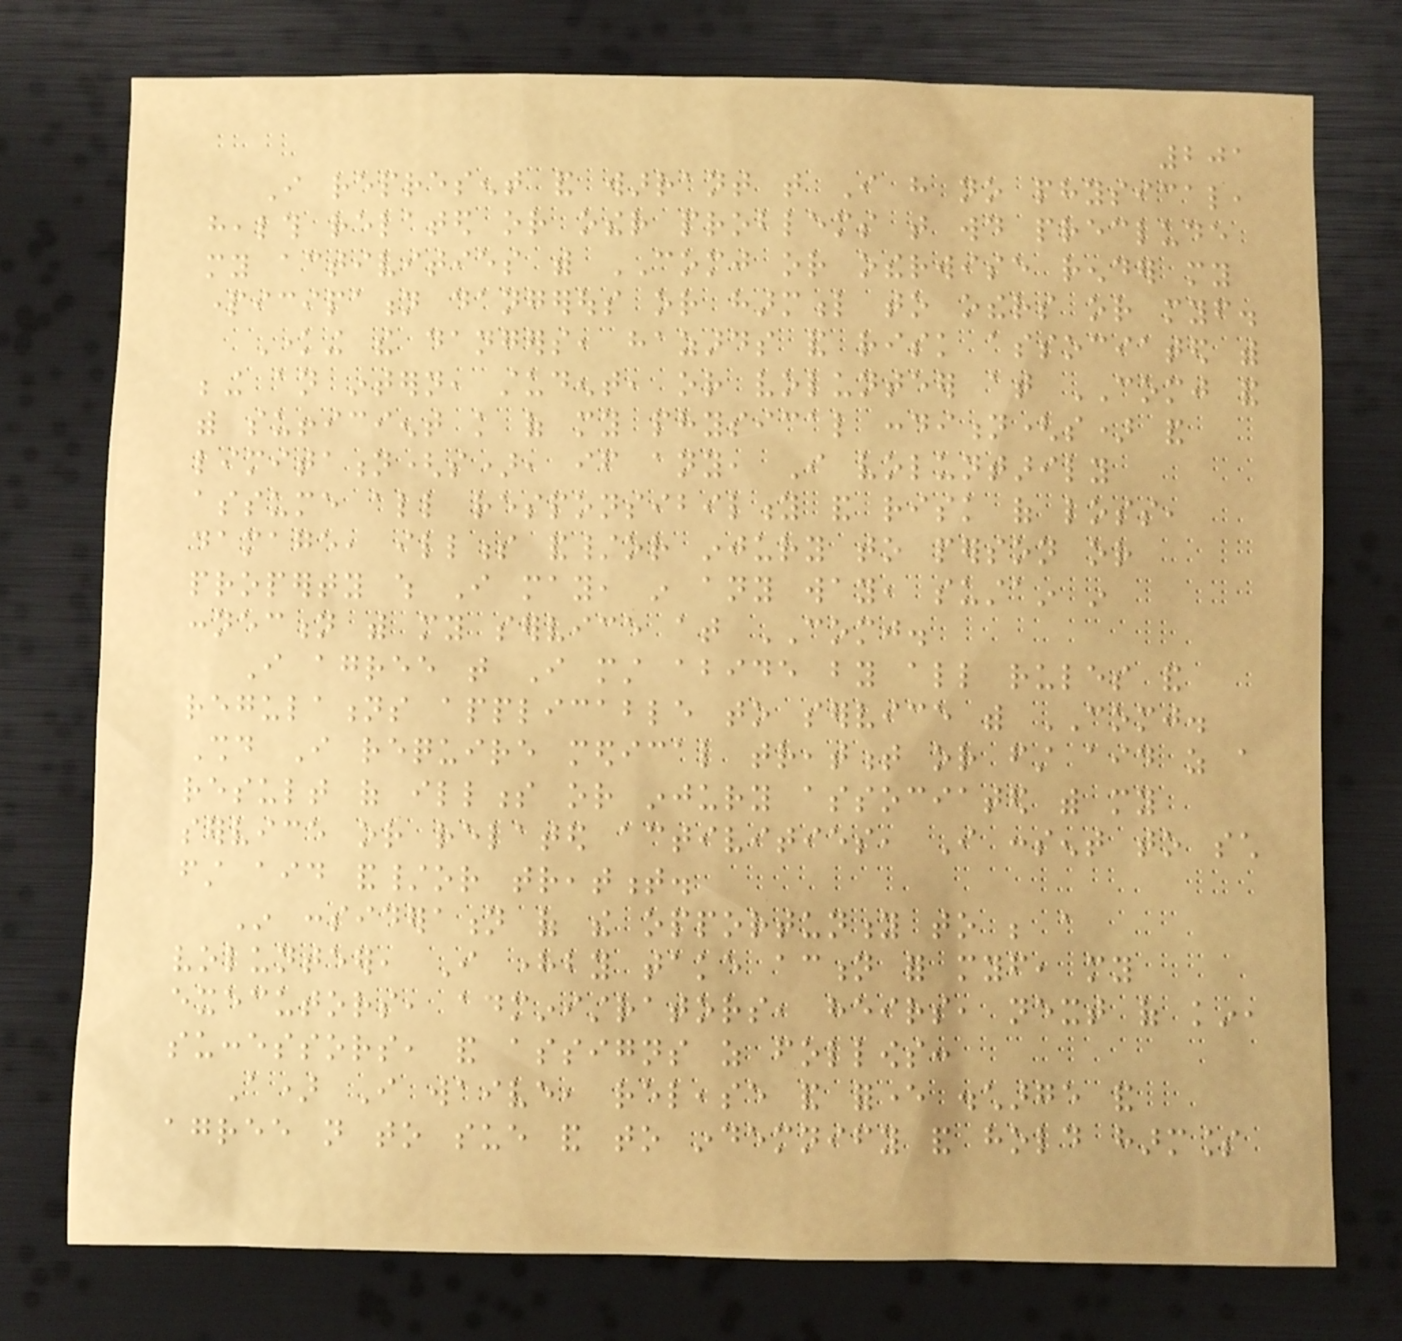201
I represent and warrant that I have no physical,
health related or other problems that would preclude
my activities with COMJ or otherwise render my
participation dangerous or harmful to others or myself.
Knowing the dangers, hazards and risk associated with
being an intern, student, or volunteer at COMJ and
with sufficient knowledge of my physical condition(s) and
limitation(s), if any, I voluntarily
assume all responsibility and risk of loss,
damage, illness and/or injury to person or
property which I may, in any way, sustain in
connection with my service at COMJ.
I agree that I must abide by all rules and
regulations applicable to service with COMJ.
Should I require medical treatment or first aid as a
result of illness or injury associated with my
service or related activities, I consent to such
first aid and/or treatment.
In consideration of the opportunity to be a
volunteer, I hereby take action for myself, my
executors, administrators, heirs, next of kin,
successors, and assigns as follows:
A) I waive, release and forever discharge and
agree not to sue and to indemnify and hold harmless
